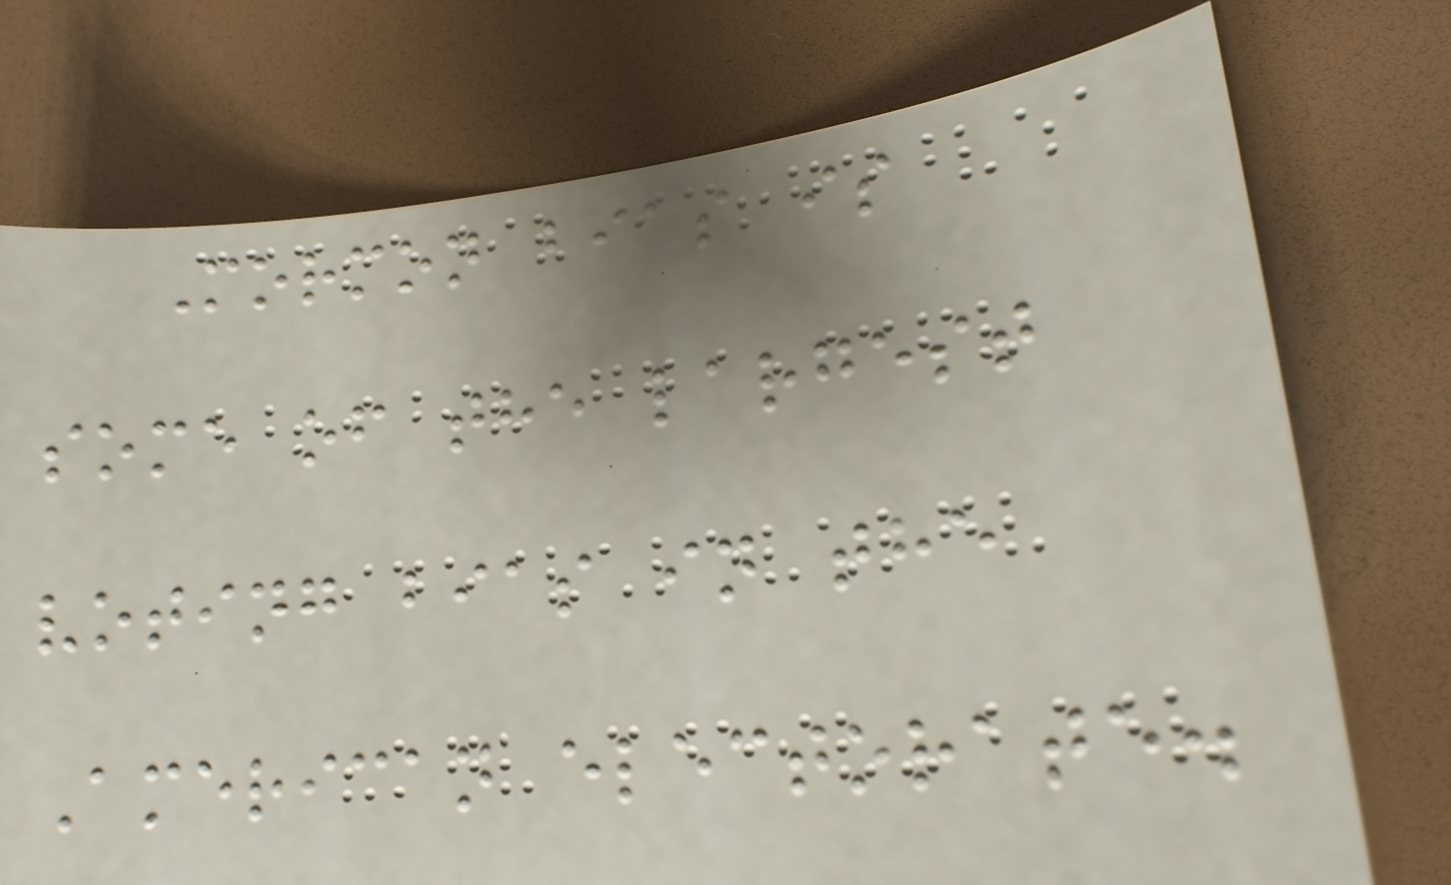Mormon bias is
some of the largest
voting bias in the
American electorate.
